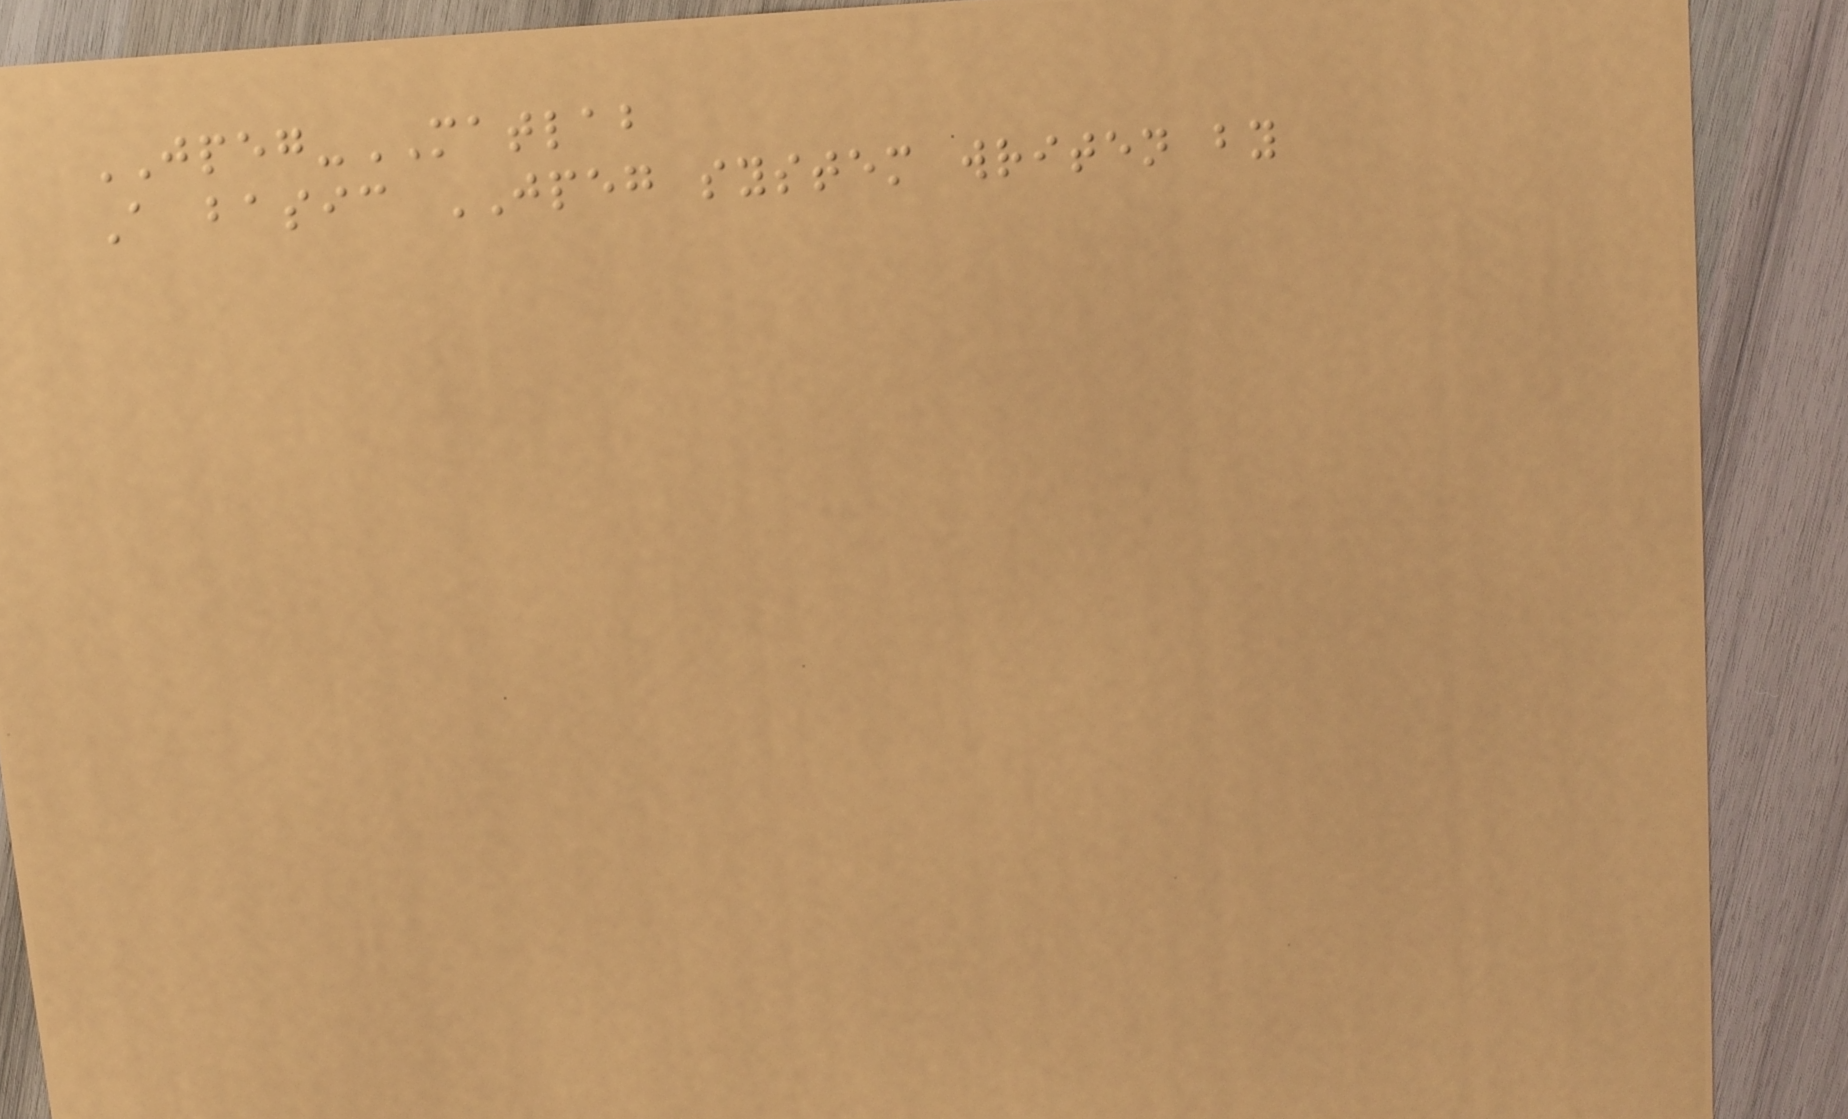JPEG-MATLAB
A basic JPEG system writen by
